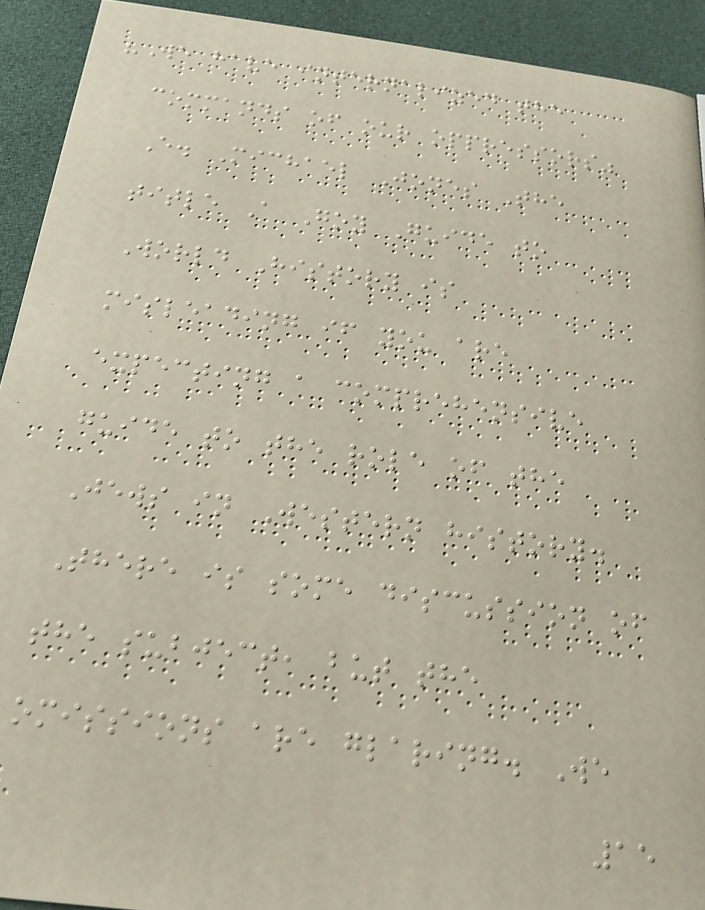"We have internalized the
commands of our oppressors"
E. Michael Jones The
title A Goy Guide to
World History is
misleading if you are
expecting a comprehensive
guide to the role of the
Jews in Western history.
There is some discussion of
the subject, but the
omissions are glaring. We
15
